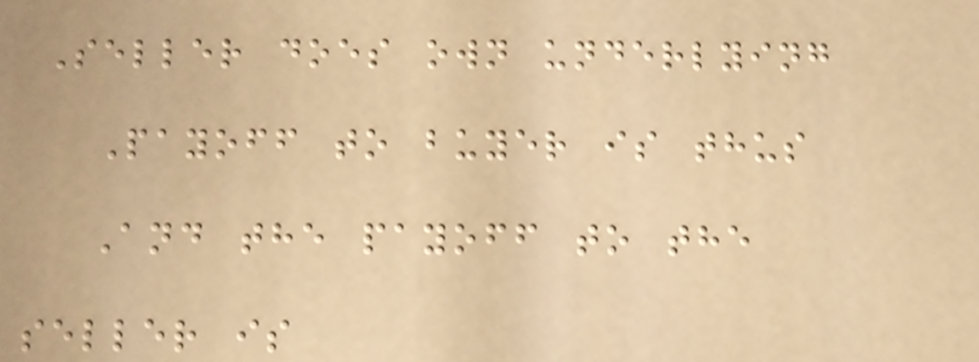Seller does own underlying
Payoff to buyer is thus
And the payoff to the
seller is
